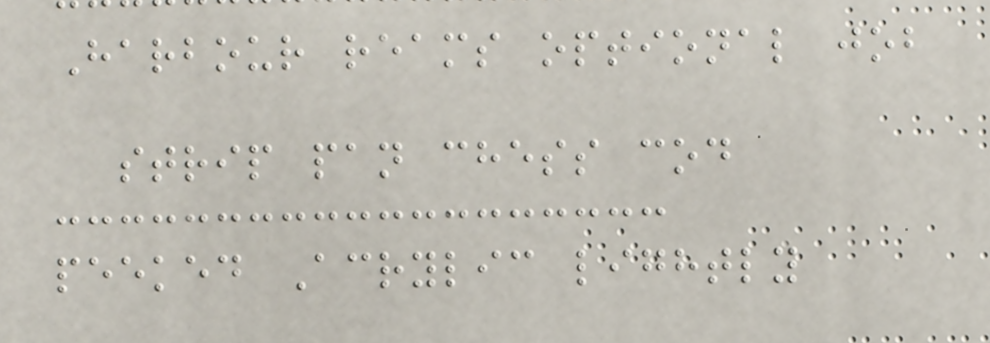Harbour reams optional job
strip pan chess cod
peeked Acrylic lightly
